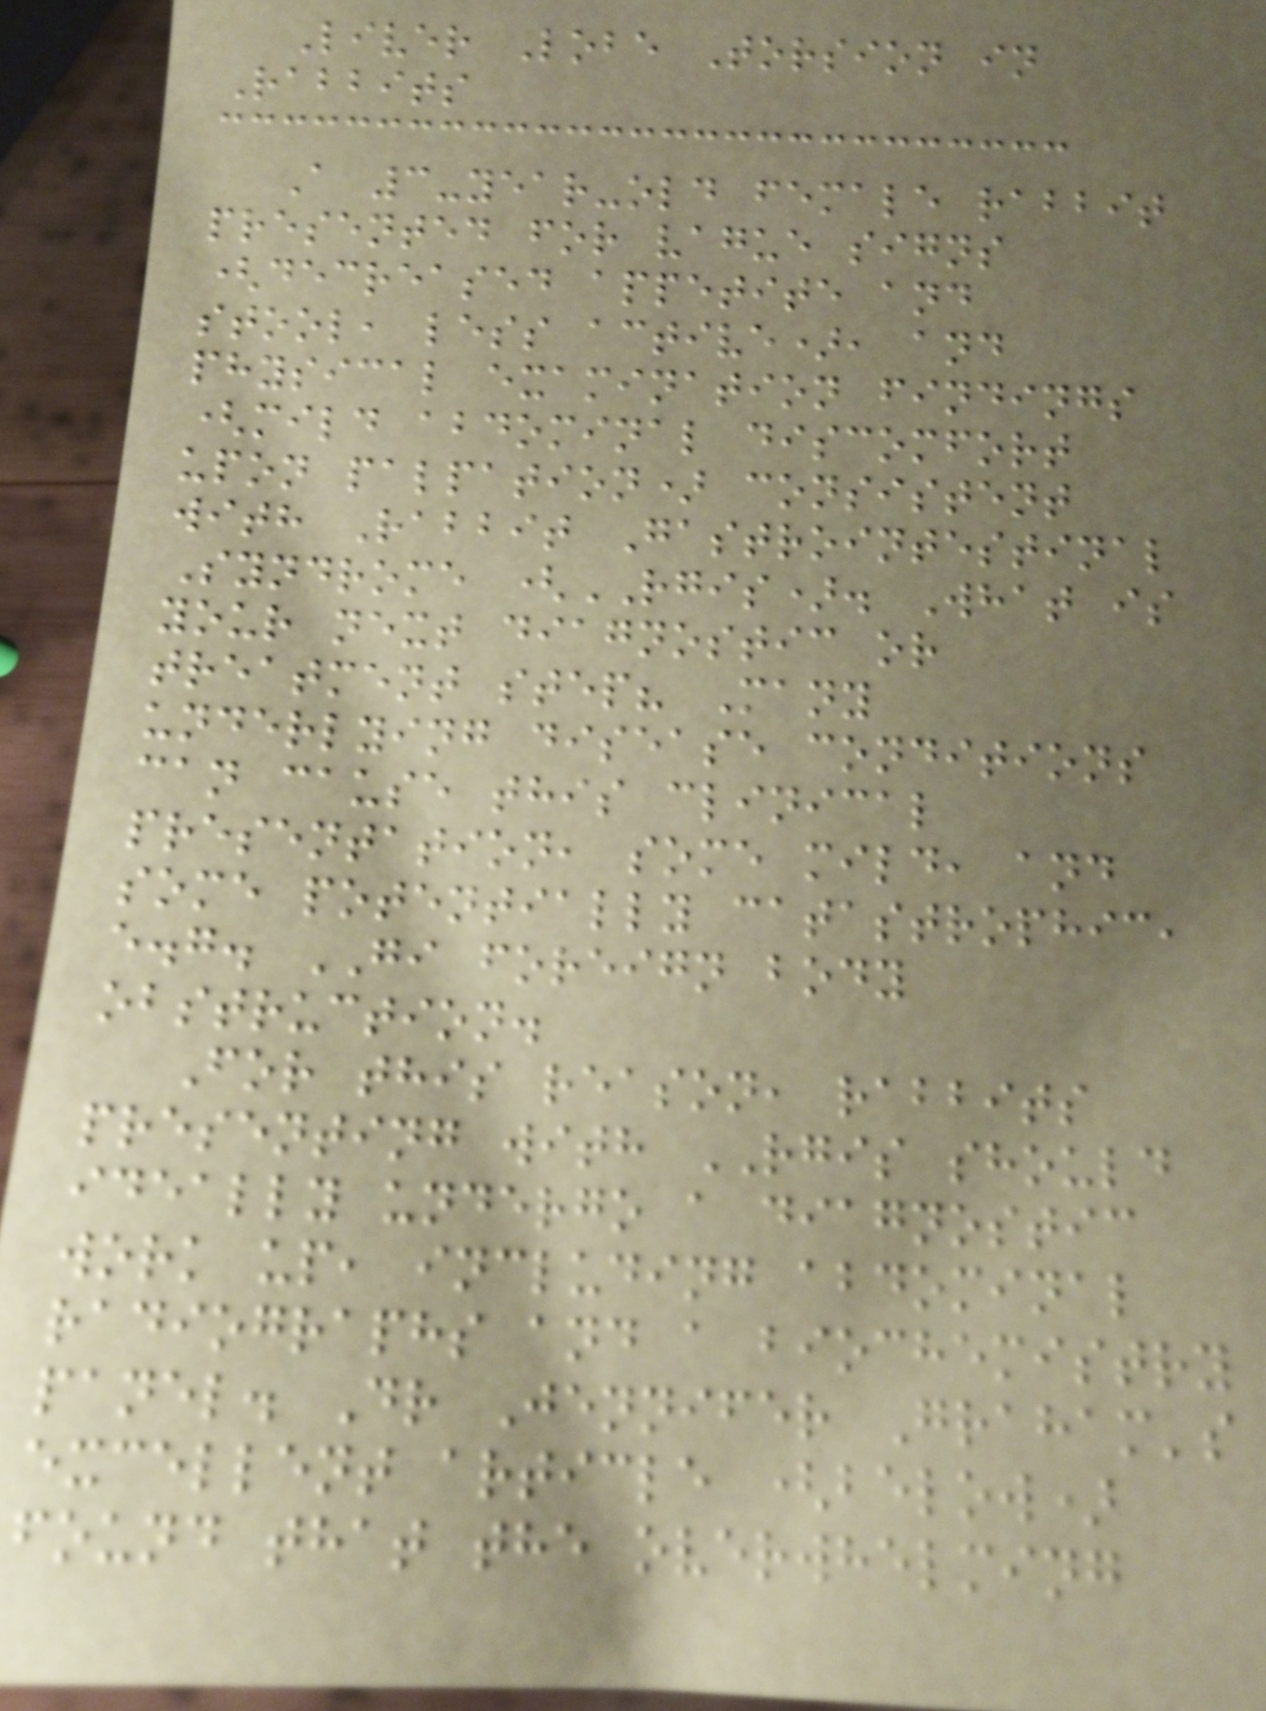Liver Lobe Torsion in
Rabbits
A 3-year-old female rabbit
presented for vague signs
(decreased appetite and
stool, less active), and
physical examination findings
(mild abdominal discomfort
upon palpation) consistent
with Rabbit Gastrointestinal
Syndrome (RGIS). What is
your next diagnostic or
treatment step? Many
underlying disease conditions
can cause this clinical
presentation, some mild, and
some potentially catastrophic,
e.g. GI foreign body
obstruction.
For this reason, rabbits
presenting with RGIS should
ideally undergo a diagnostic
work up, including abdominal
radiographs and a biochemistry
panel. Dr Jennifer Graham's
excellent article (below)
found that the overwhelming
